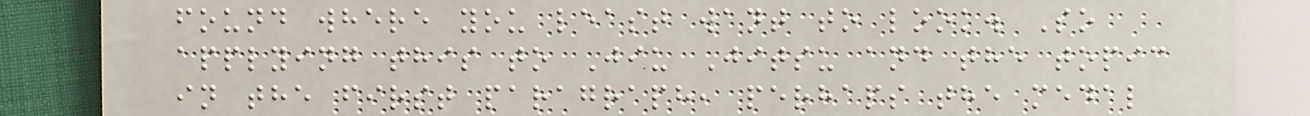found where you least want to look. So
applying this to Jiu Jitsu and the topic
in the first paragraph, perhaps the medal
